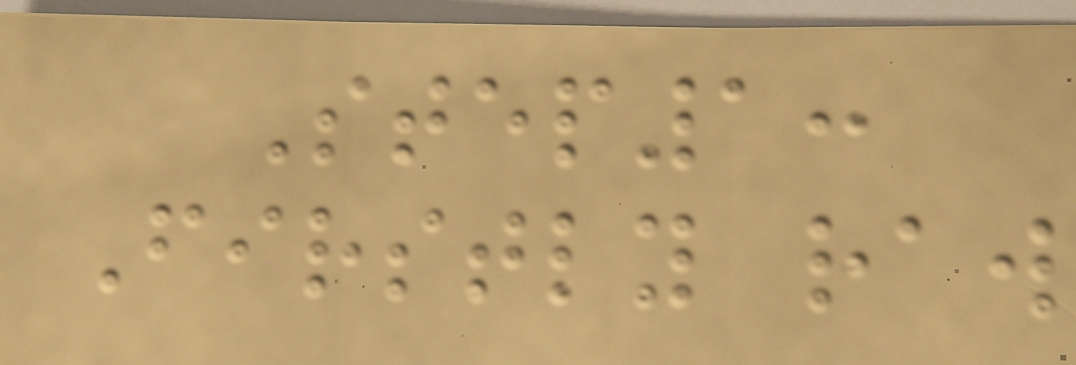Step1:
Firstly raw
